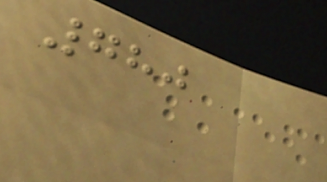780
